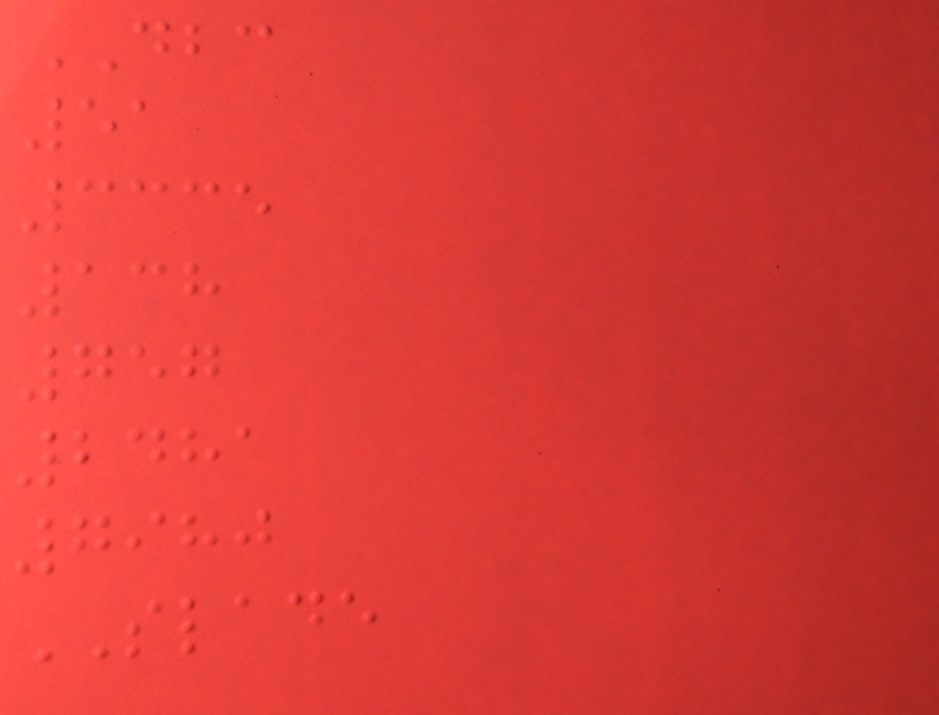DBC
51
3335
138
757
2481
7980
SLADE
